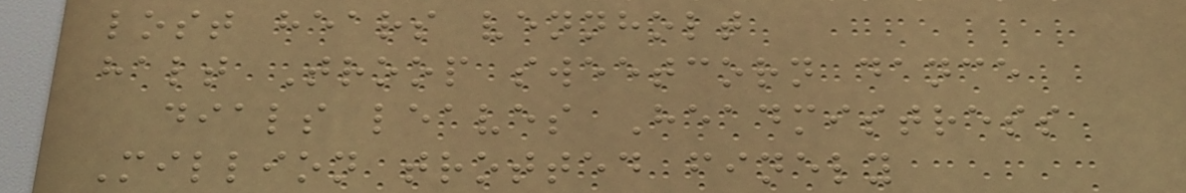lost hears vennholt
halt Troop sweetcorn dance
dials leaves Headmistress
Million trotted finely
